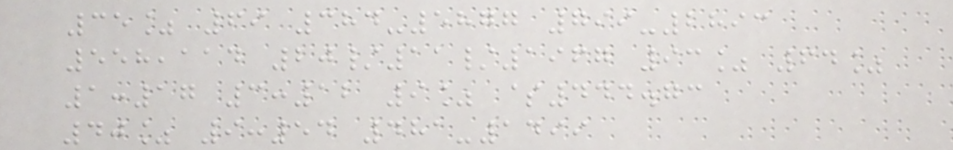35% 69 384-5877 799-2893
558,114 20/11/1967 93% 64%
1:17 3:12 9% $444.73
40% 9:54 481-1499
